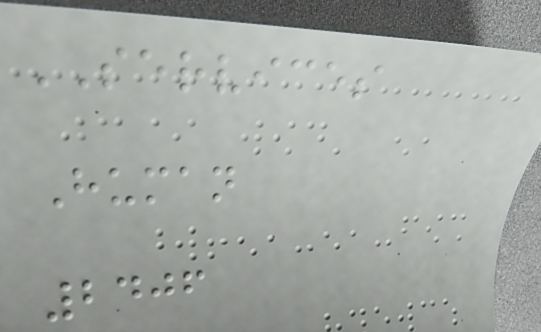SERVICES
Human
2406
